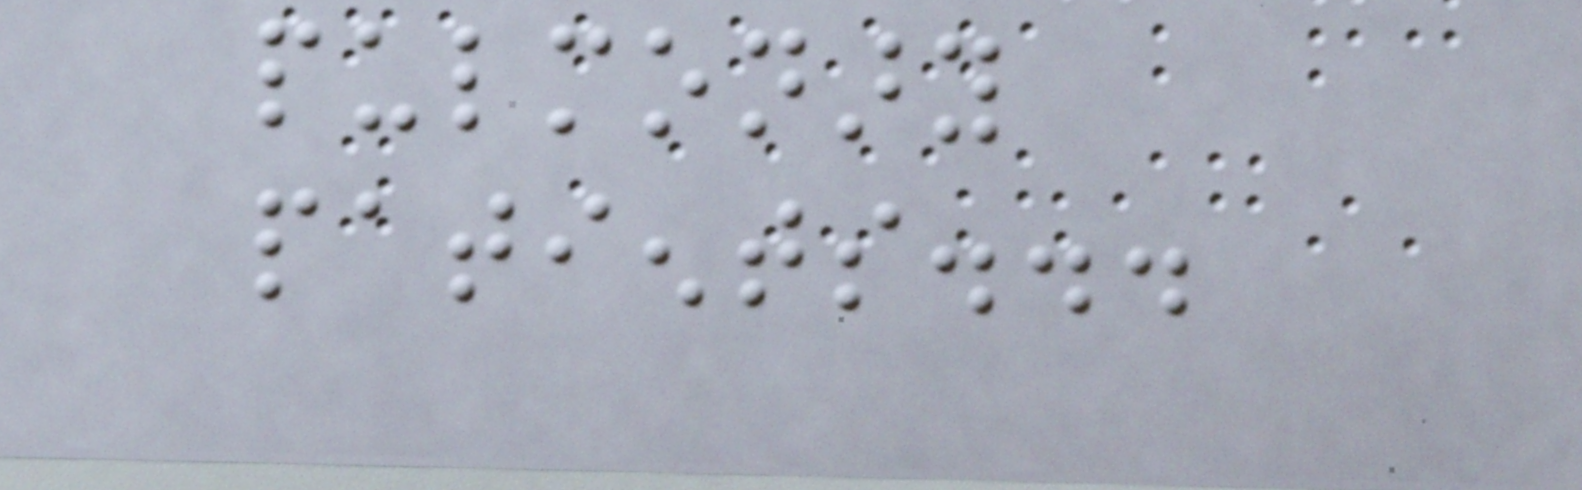pulmonary
patients...
